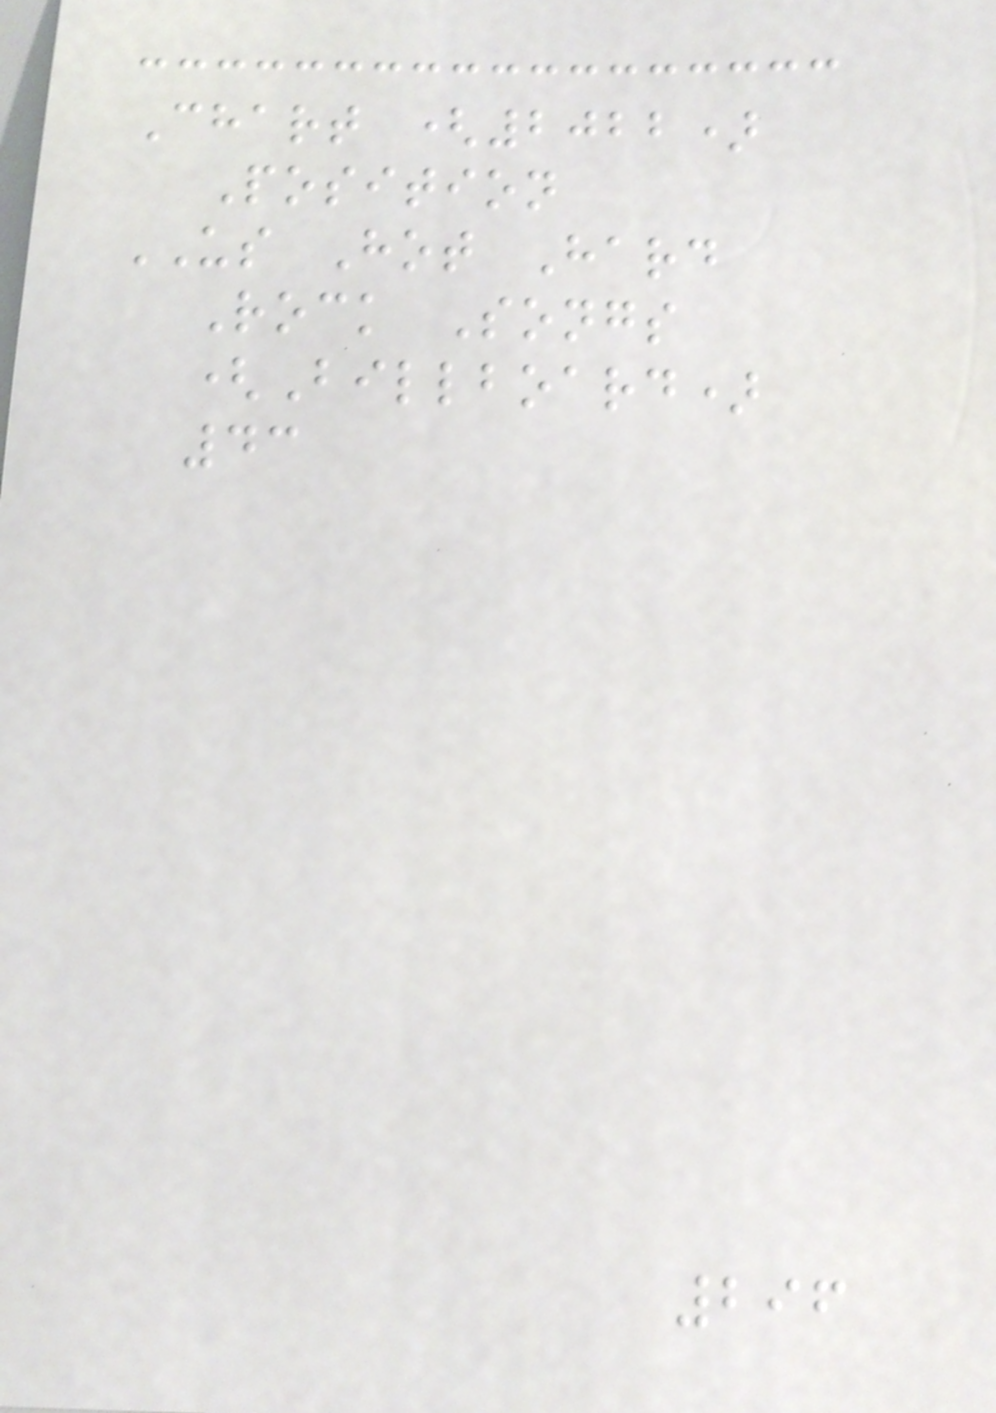Chart (2022)
Position
US Hot Hard
Rock Songs
(Billboard)
43
296
